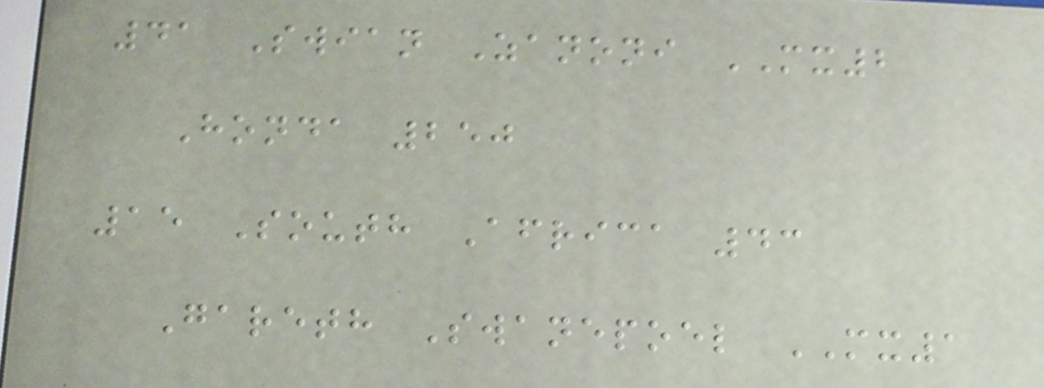41 Swian Zanoni MX2
Honda 250
15 South Africa 43
Gareth Swanepoel MX1
